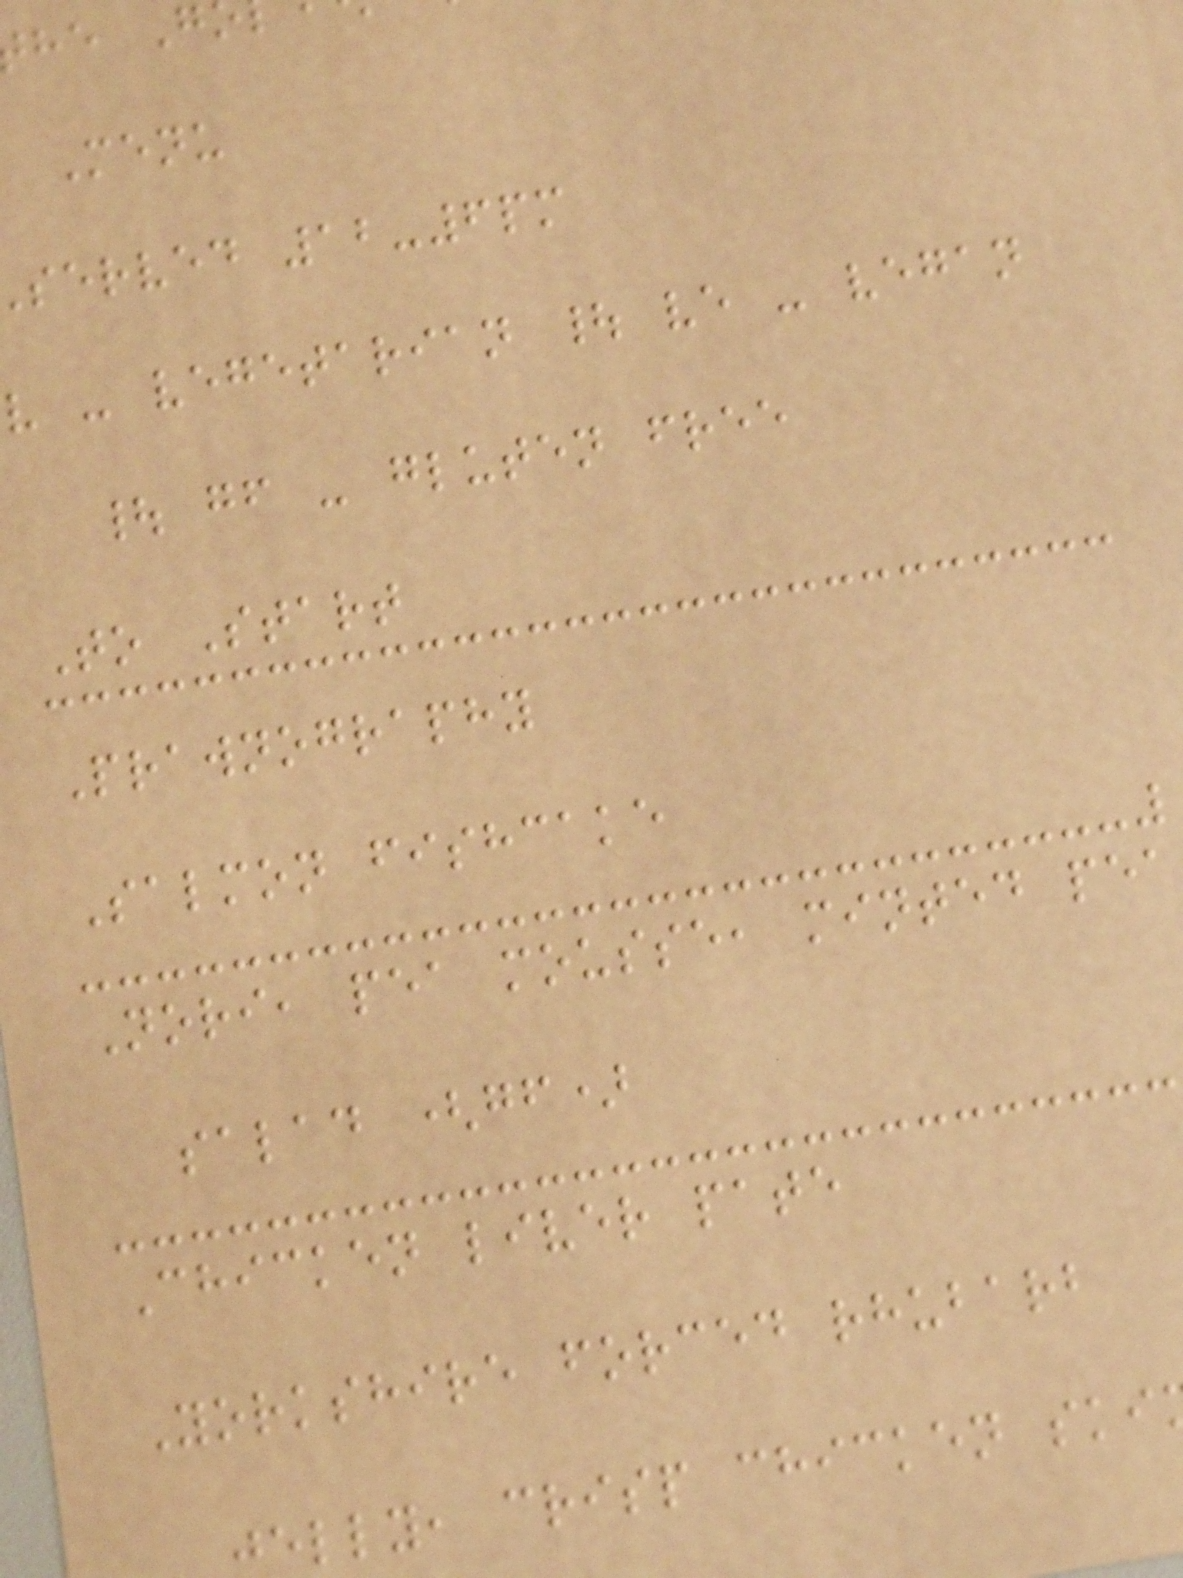Menu
served 12-6pm
v - vegetarian | ve - vegan
| gf - gluten free
To Start
Prawnography
Salmon fishcake
Nori, pea mousse, minted pea
salad (gf)
Chicken liver pate
Yorkshire forced rhubarb
elly, crisp chicken ski
